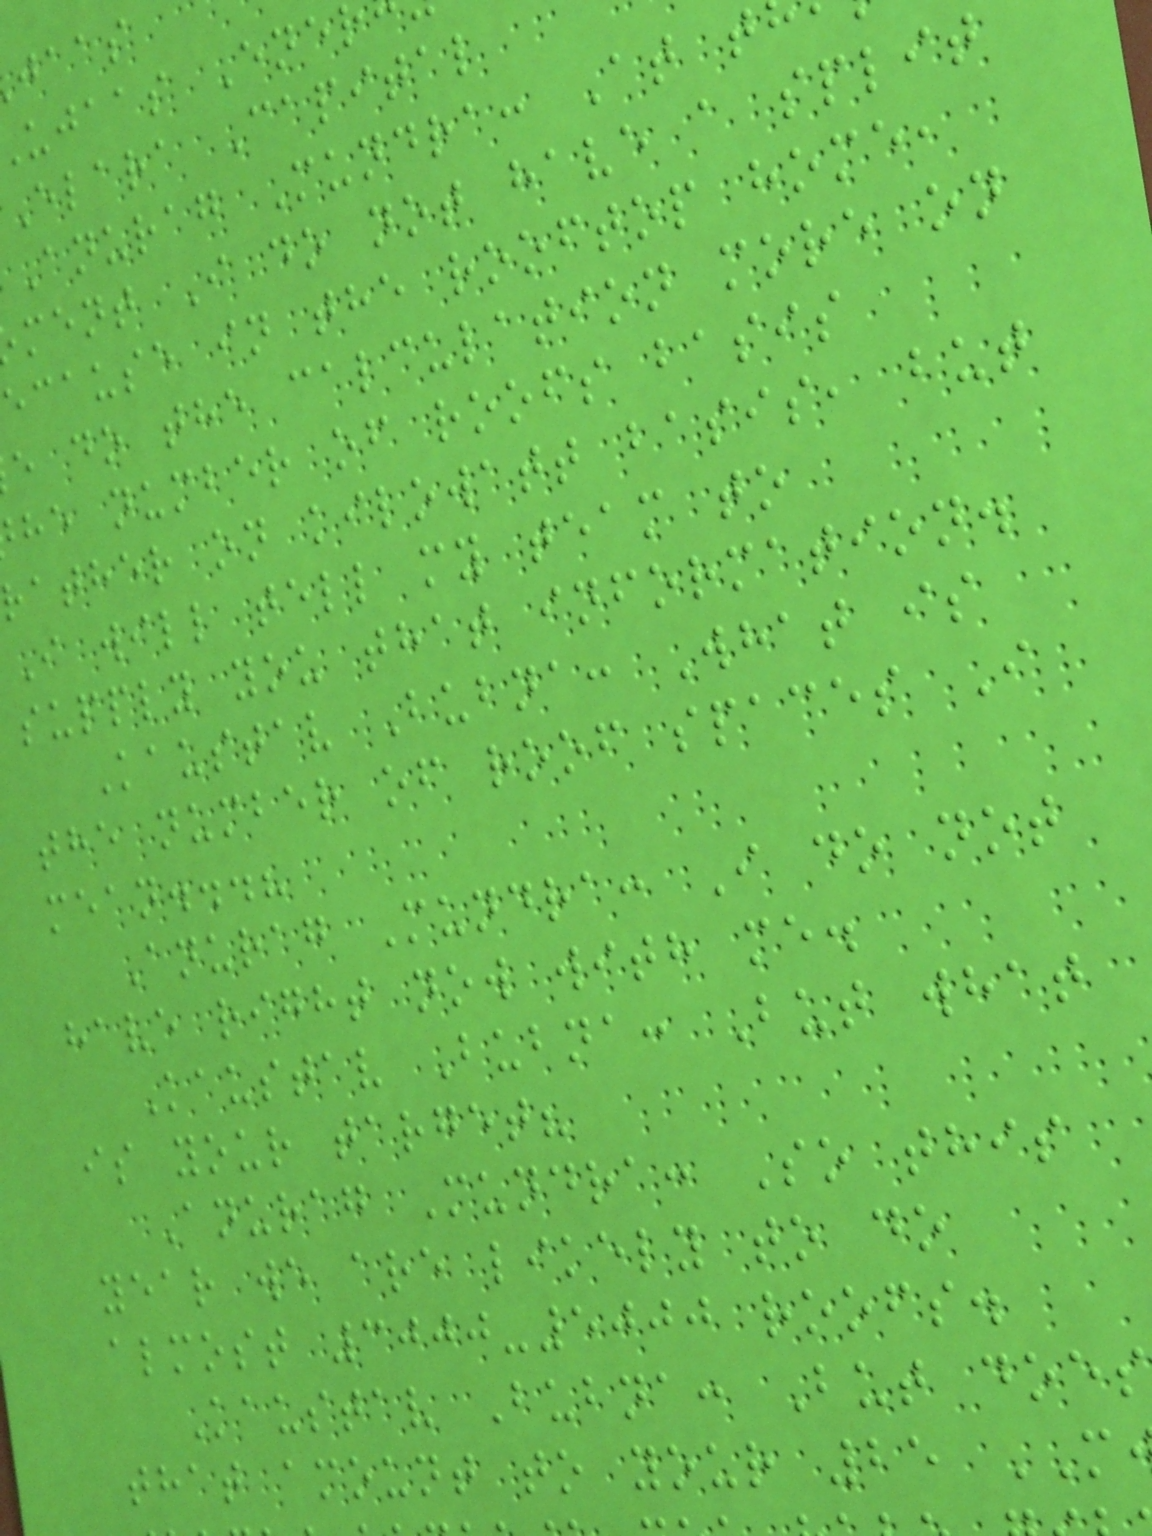jaas
ujaas Ene
Elara Capital
Anurag Mundra: At t
ment I do not have a split
ecause in the rooftop home,
e do the calculation more on
he number of roofs basis
rather on kilowatt basis, but
I will tell my team to
supply you that information.
Kaustav Bubna: What is
the number of roof spaces I
mean...?
Anurag Mundra: I do not
have right now with me.
Kaustav Bubna: But what
is your target?
Anurag Mundra: So this
year we are likely to do
almost 3000-5000 roofs.
Kaustav Bubna: But does
that amount to your 25
